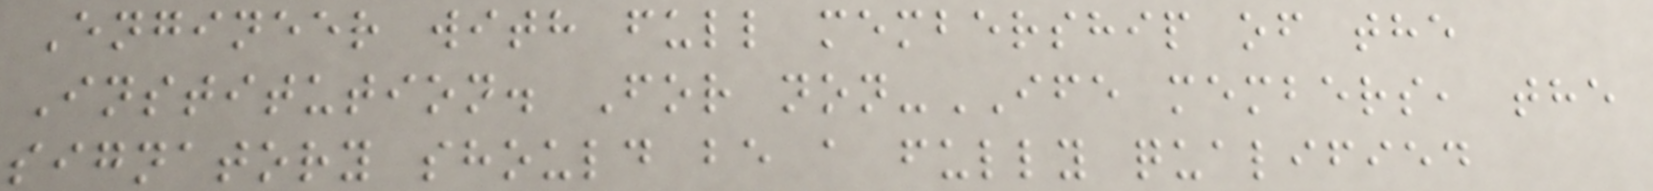Engineer with full membership of the
Institution. For non-IFE members, the
signatory should be a fully qualified
